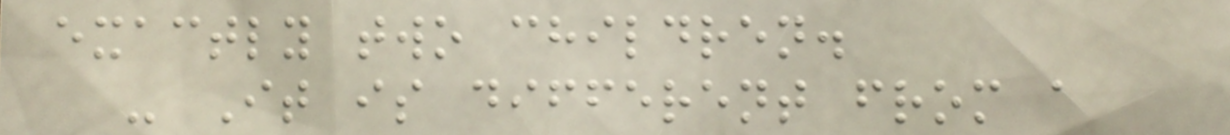exactly two children.
- It is different from a
